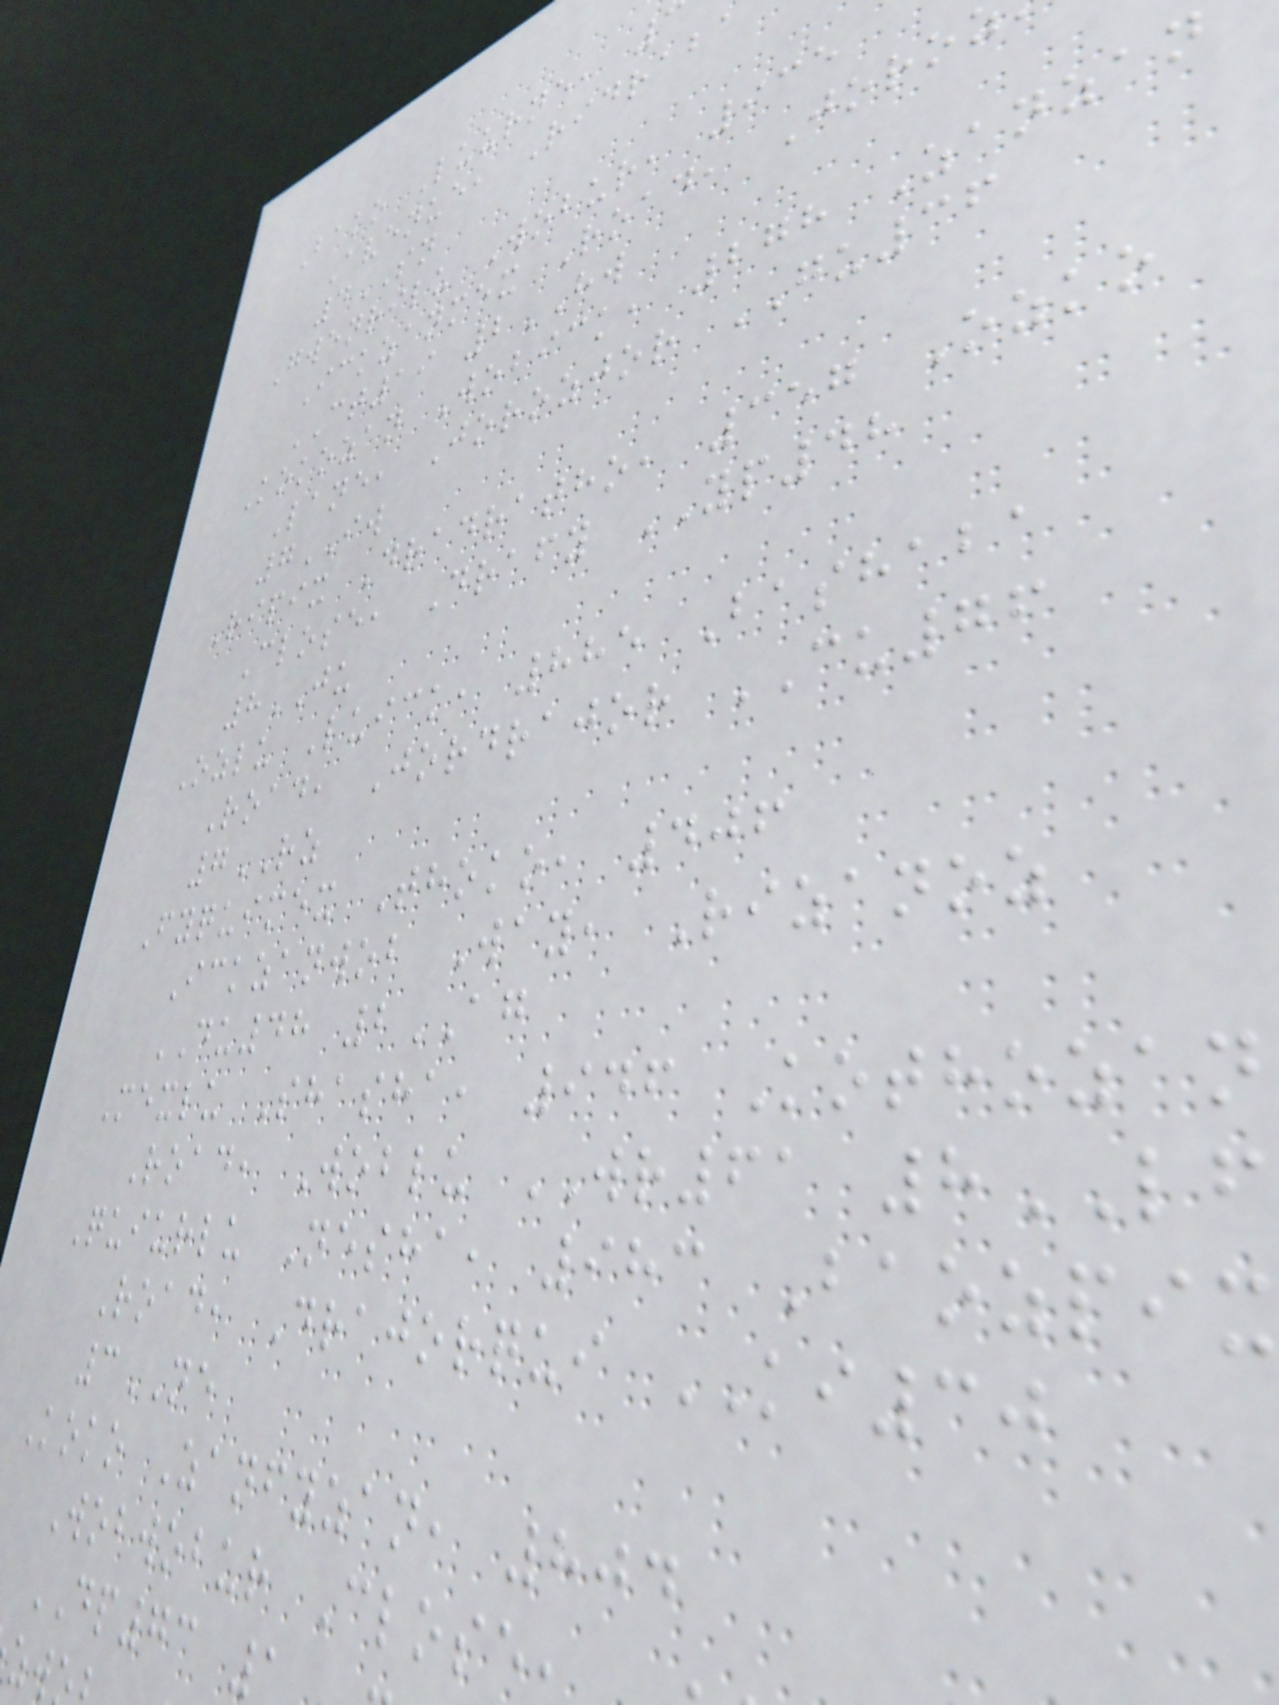Bako Luurne,
Avenue, Ridraba
4SN
Gwenrilu Wobur, 935
Ickzanmex Road, Joro
CT19 2HW
Kokozan Wobick, 278 Zanzan
Lane, Jorozjor GU36
7IW
Ripix Dradratho, 357 Ozko
Close, Drafy YP48
8JU
Ozlu Luick, 885 Bashaba
Road, Jordrajor CU76
7RZ
Fyquimex Thoko, 406
Ickzanwob Way, Rizanoz
DU48 2AG
Mexlu Shasha, 946 Kothozan
Road, Woblu WR61 8LF
Quiurlu Nesha, 983 Baozpix
Road, Drajorqui KI30
3NE
Koko Zanfyzan, 804
Wobwobur Close
DP73
